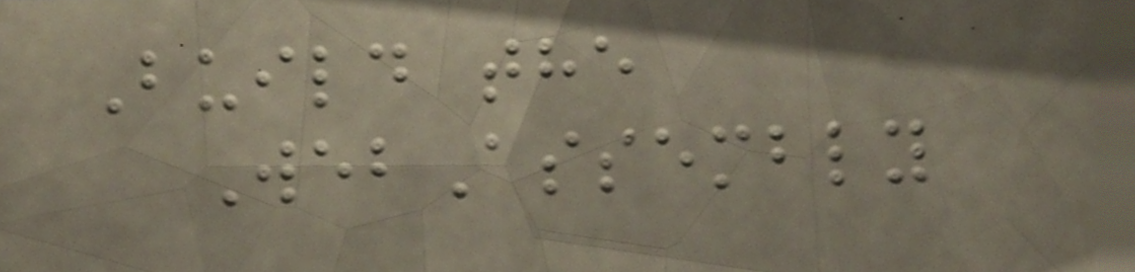Build the
WebAssembly
